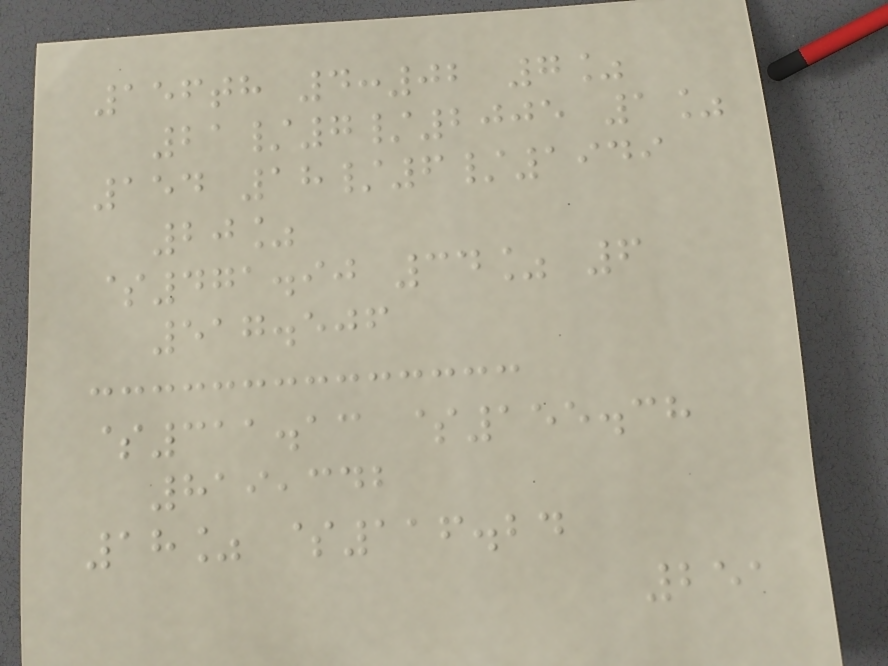156th 4:02 7%
21/7/2005 1%
154 18/6/1949
20%
$471.90 34% 6
517.506
$311.13 $155.38
819,342
18% $116.24
251
